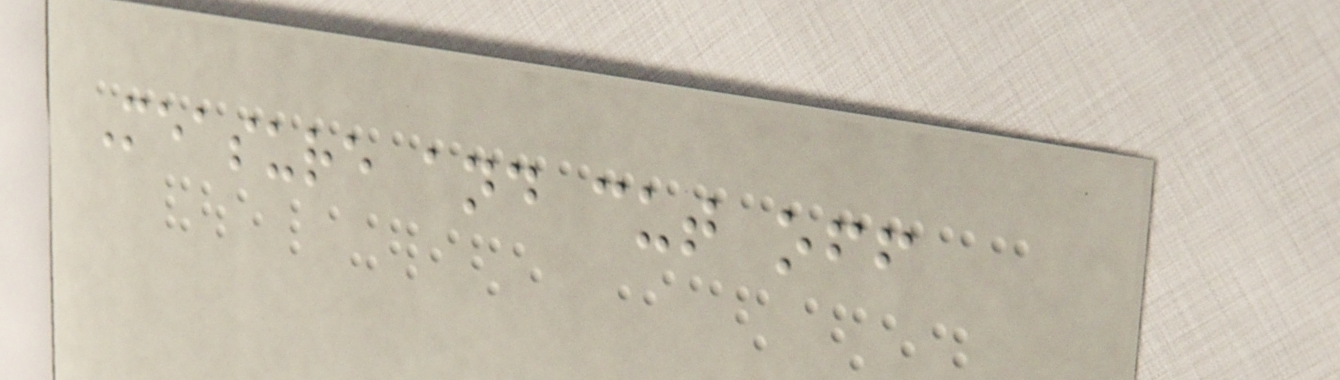Measure and cut off
